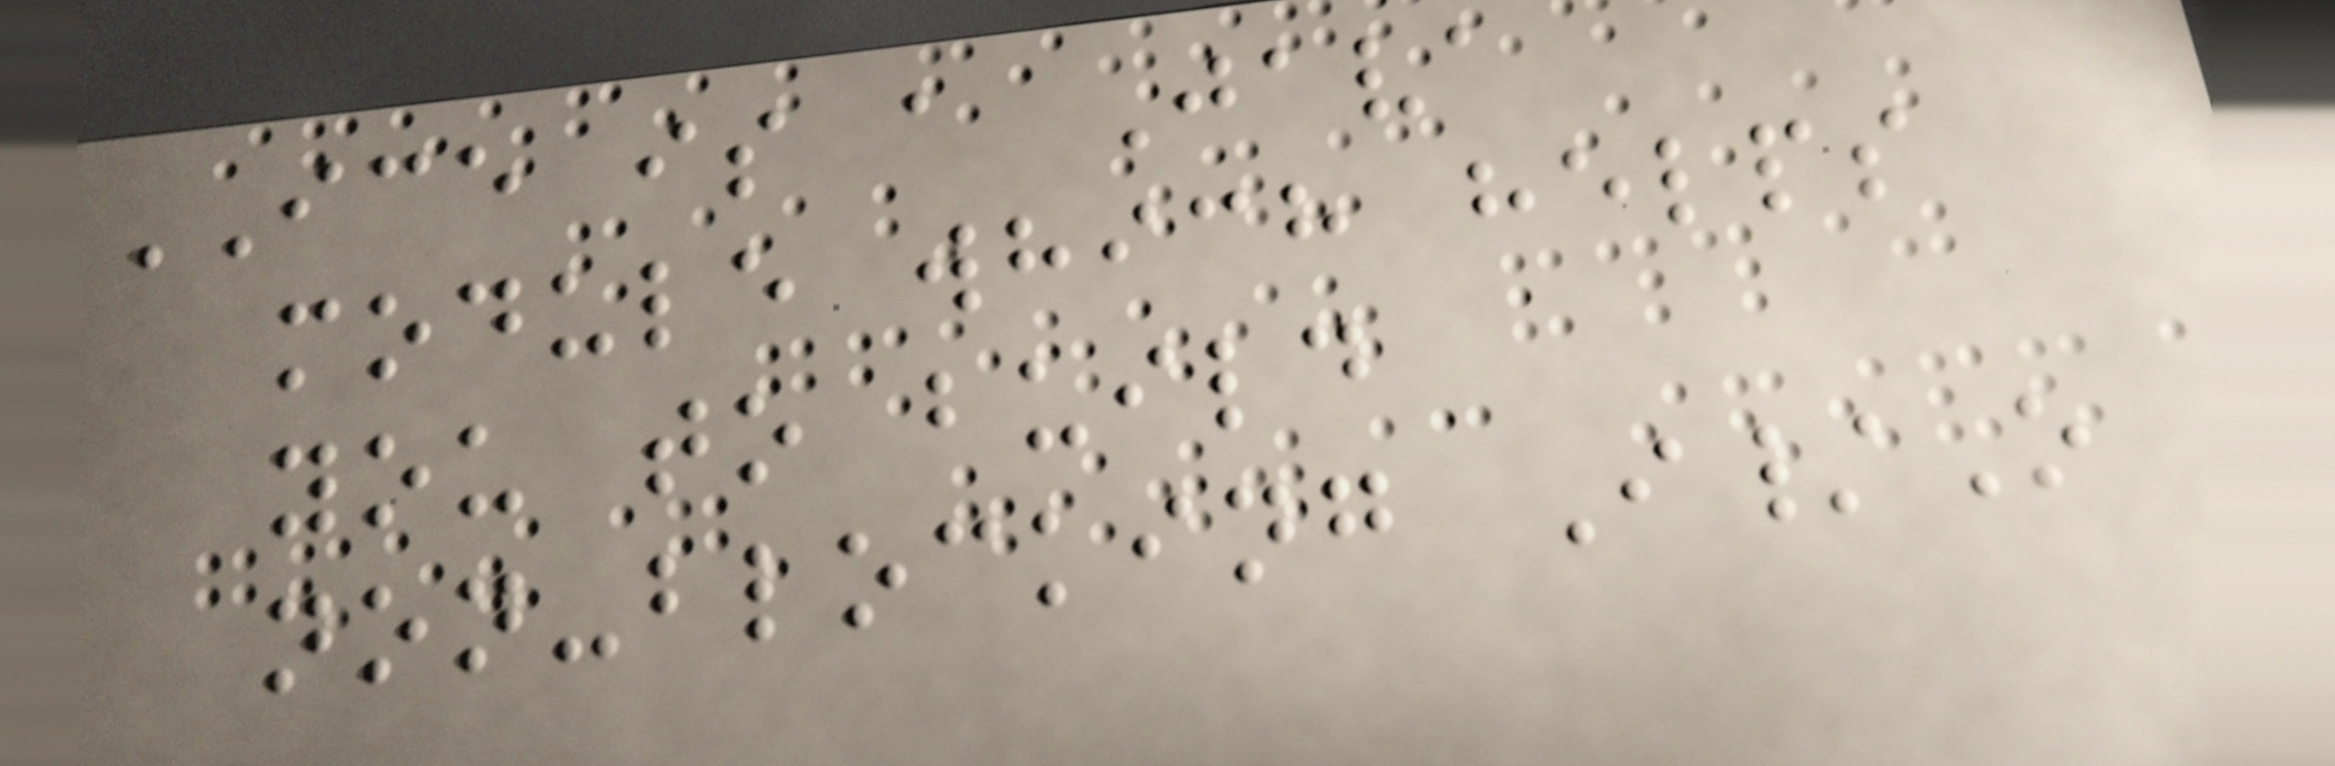ICE is a Java
module which helps
you to build
non-blocking I/O
